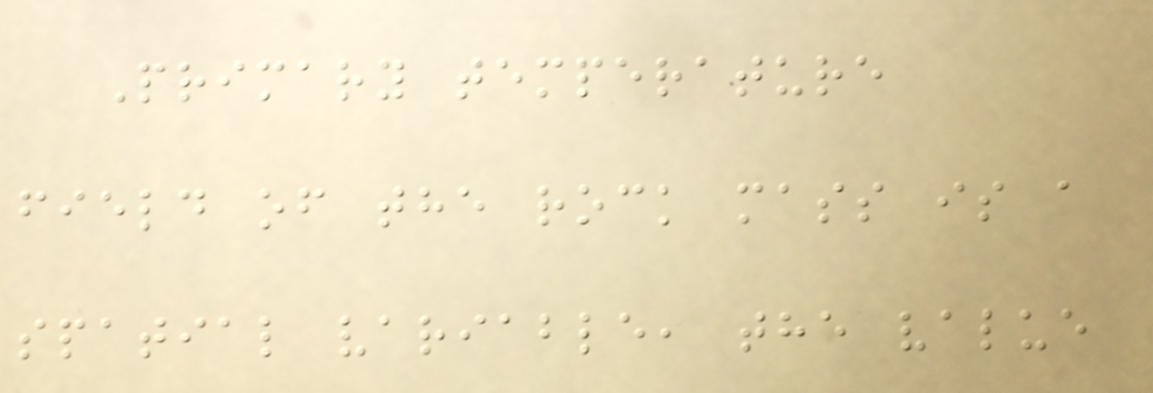Primary temperature
field of the rock mass is a
spatial variable, the value
